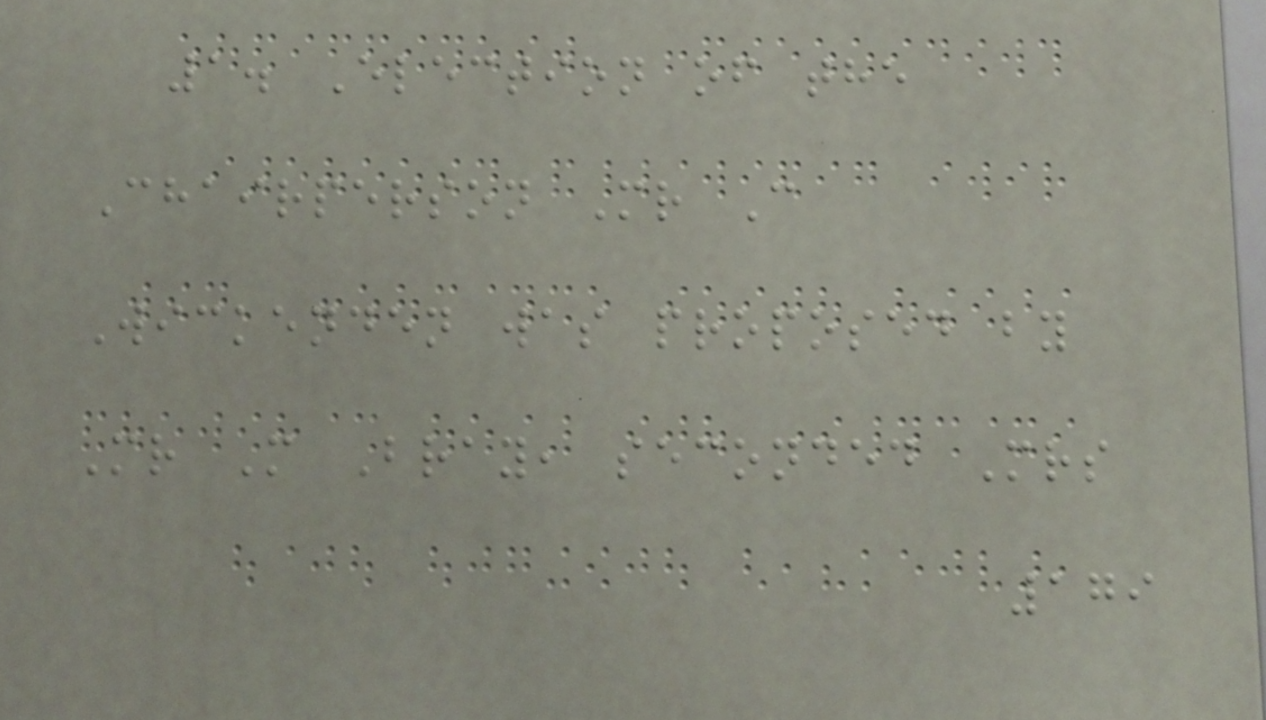1. Election of the
Chairperson Mr C
Wickenden was proposed by
Mr M Bray, seconded Mrs
179
